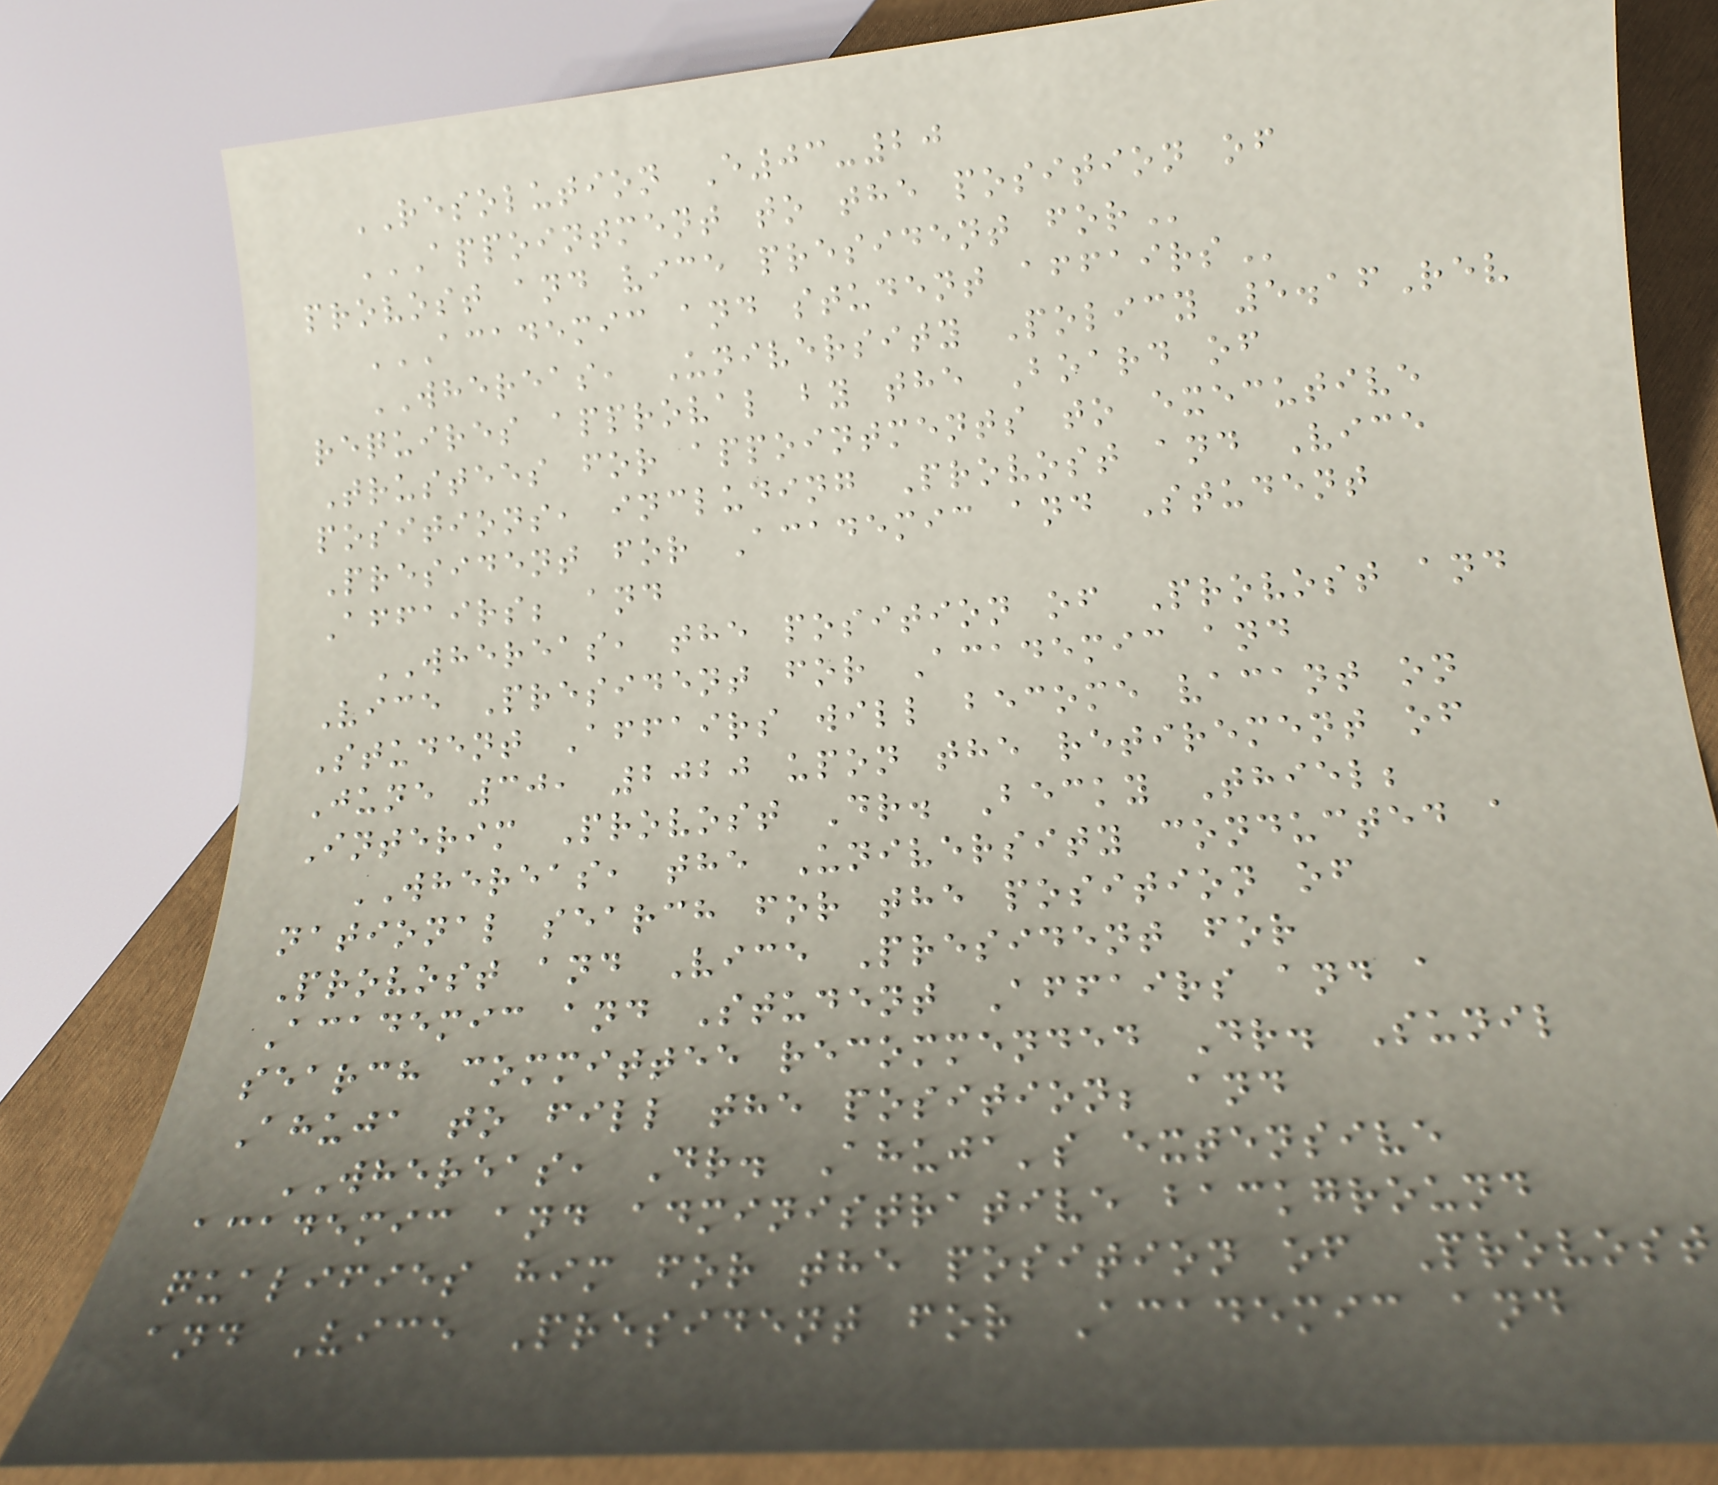RESOLUTION E03-20
APPOINTMENT TO THE POSITION OF
PROVOST AND VICE PRESIDENT FOR
ACADEMIC AND STUDENT AFFAIRS
WHEREAS, University Policy 5.16Rev
requires approval by the Board of
Trustees for appointments to executive
positions, including Provost and Vice
President for Academic and Student
Affairs; and
WHEREAS, the position of Provost and
Vice President for Academic and
Student Affairs will become vacant on
June 30, 2020 upon the retirement of
Interim Provost Dr. Becky Thiel;
WHEREAS, the University conducted a
national search for the position of
Provost and Vice President for
Academic and Student Affairs and a
search committee recommended Dr. Sunil
Ahuja to fill the position; and
WHEREAS, Dr. Ahuja's extensive
academic and administrative background
qualifies him for the position of Provost
and Vice President for Academic and
